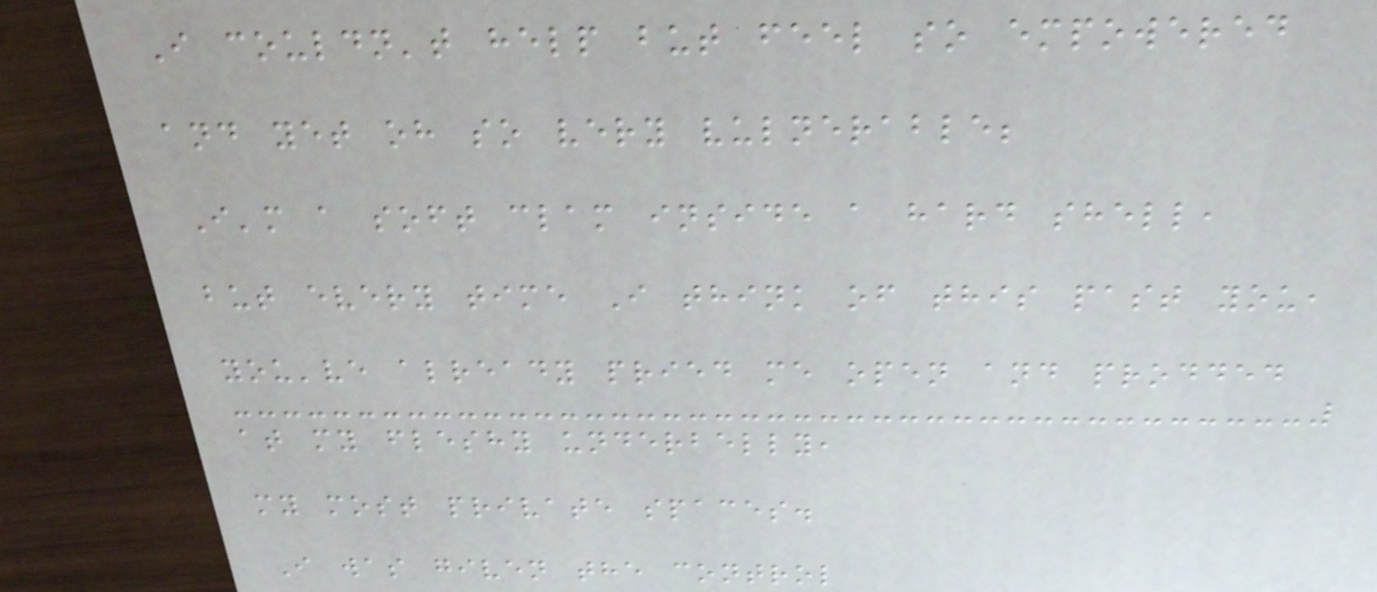I couldn't help but feel so empowered
and yet oh so very vulnerable;
I'm a soft clam inside a hard shell,
but every time I think of this past you,
you've already pried me open and prodded
at my fleshy underbelly,
my most private spaces.
I was given the control
